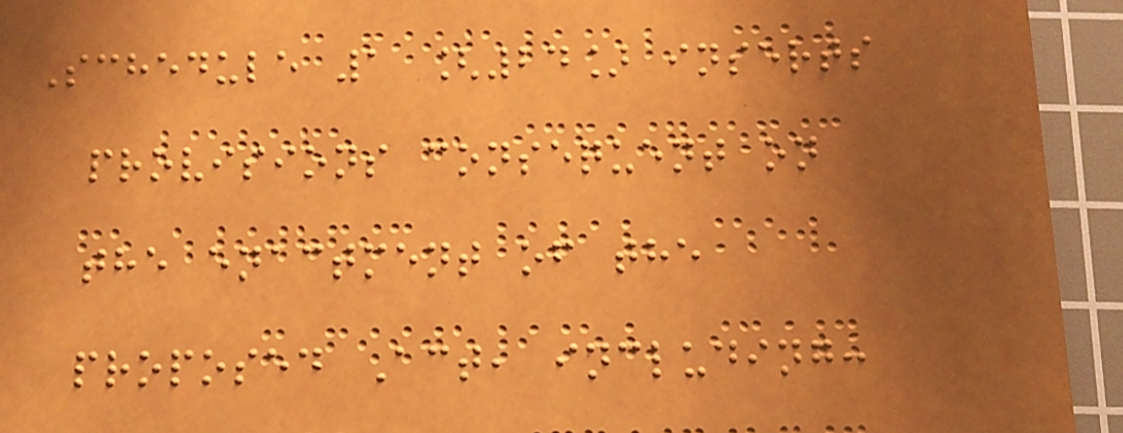Schedule 1 [24] inserts
provisions consequent on
the enactment of the
proposed Act, including:
